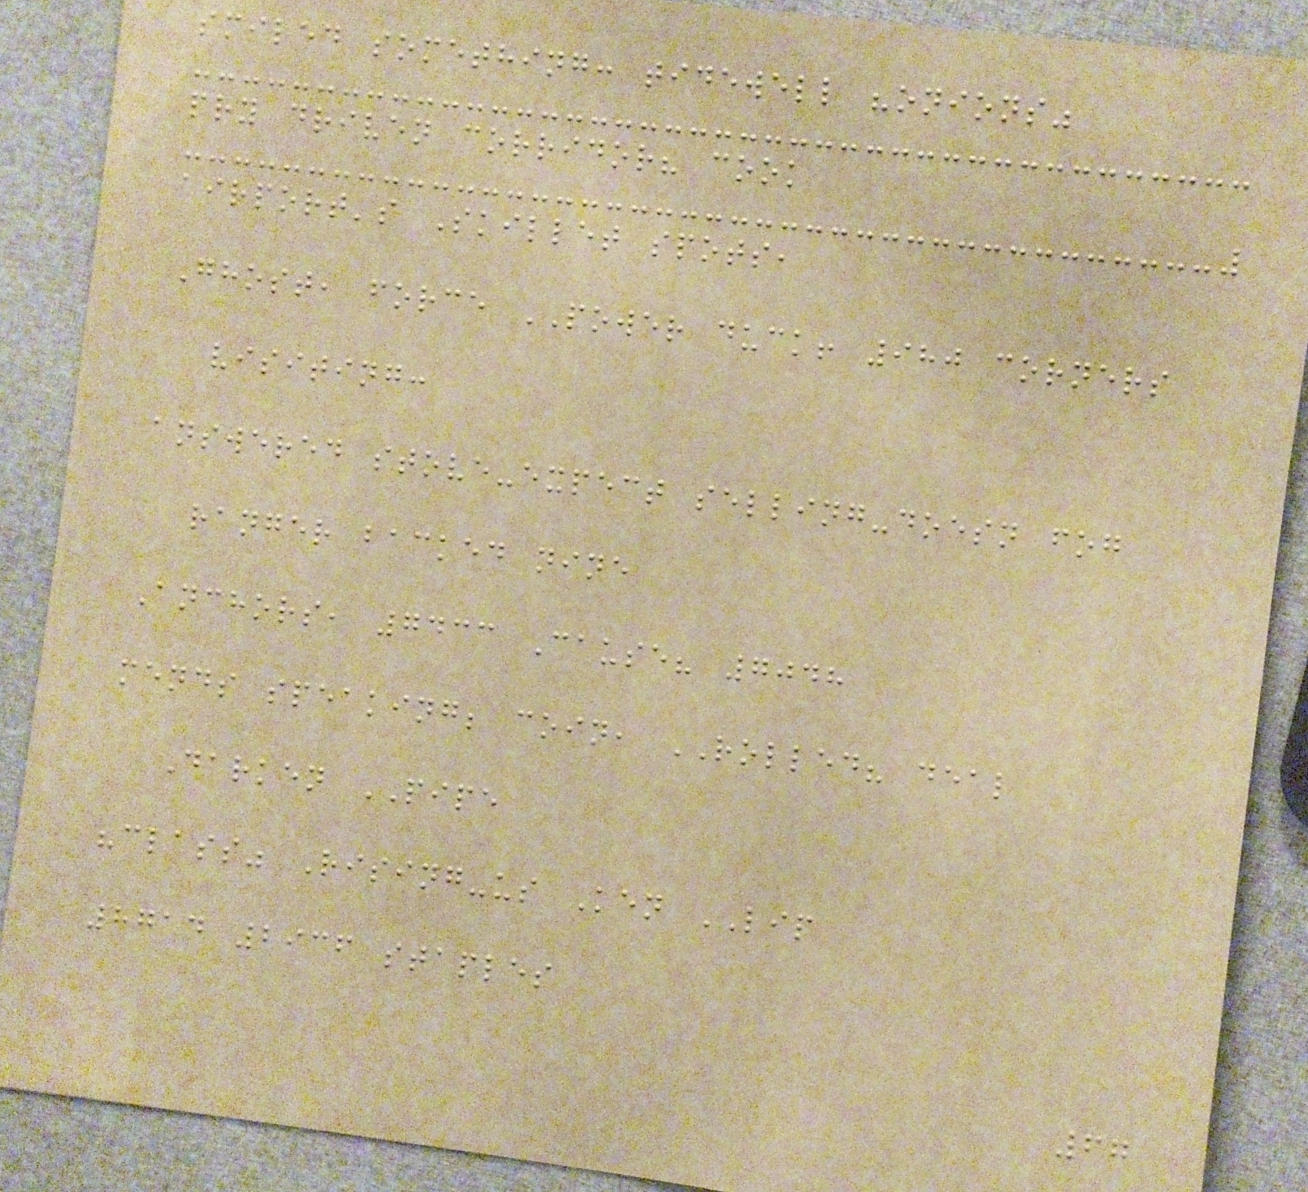smiled something: tidewell "onions"
pry driven corridor? cook
airport's Skillet spots,
Ghost, force POWER duck! 980 corners
visiting:
answered stove-expect selling-doesn fog
ranger backed nine
Anchors, 7433 Cause? 7048
mends speaking; coin, ROLLED? deal
Darken PIPE
"class" Rising-us Ken LIP
8714 2936 staples
67
